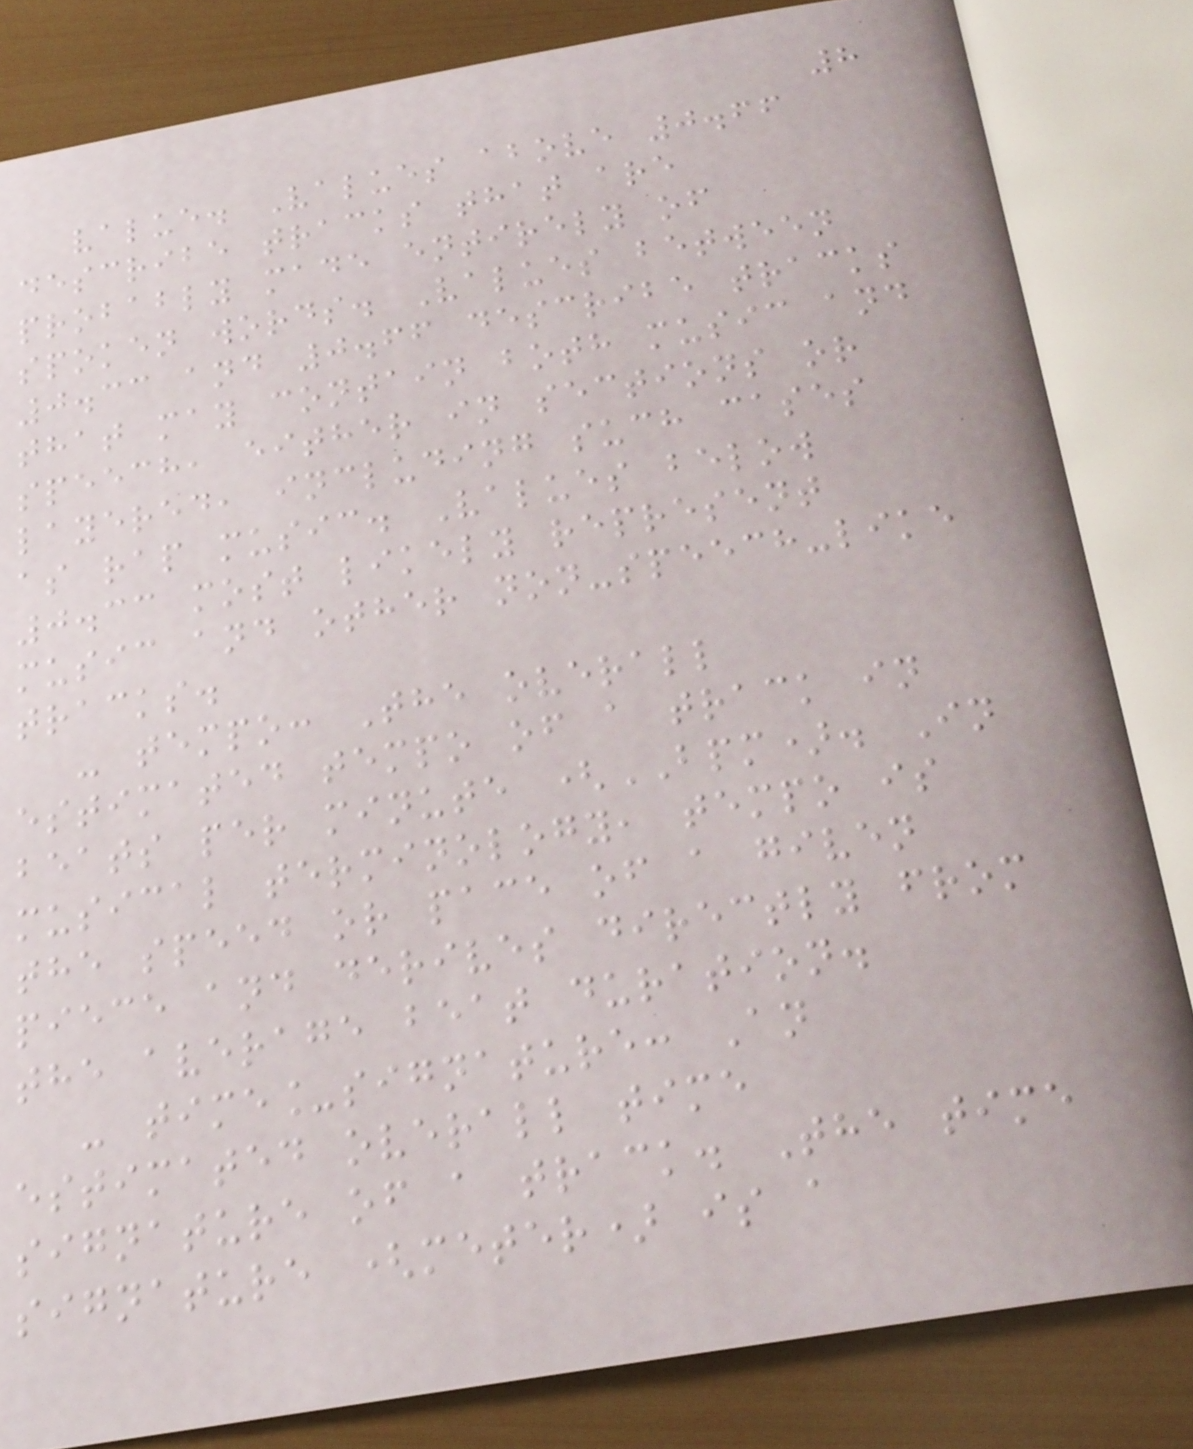8
value. Values above 0.66
describe tracks that are
probably made entirely of
spoken words. Values between
0.33 and 0.66 describe tracks
that may contain both music and
speech, either in sections or
layered, including such cases
as rap music. Values below
0.33 most likely represent
music and other non-speech-like
tracks.
- tempo: The overall
estimated tempo of a track in
beats per minute (BPM). In
musical terminology, tempo is
the speed or pace of a given
piece and derives directly from
the average beat duration.
- time_signature: An
estimated overall time
signature of a track. The time
signature (meter) is a
